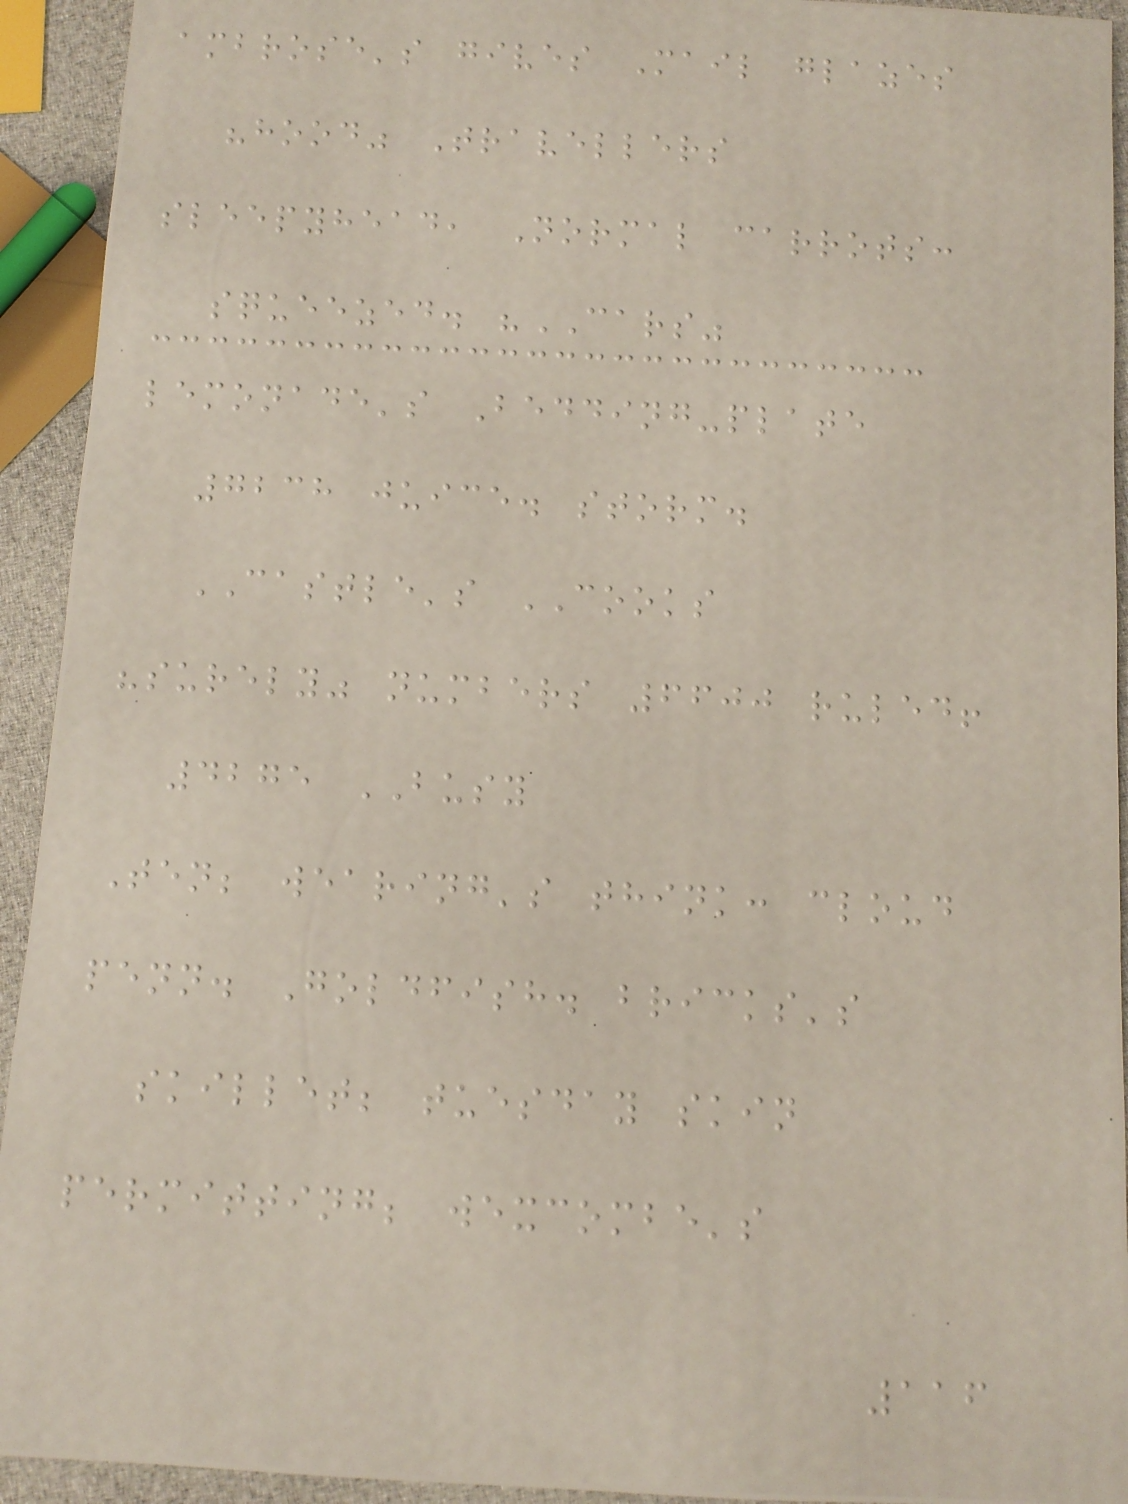ambrose's gives Mail glazes
"hood" Travellers
sleepyhead, Normal carrots:
squeezed. "CARS"
lemonade's Bedding-plate
7238 juice. storm.
CASTLE's COOKS
"surely" numbers 6600 ruled!
4275 BUSY
Ten; wearing's think: cloud
penn. Goldfish. bricks's
skillet; tuesday skin
permitting; wexcombe's
116
